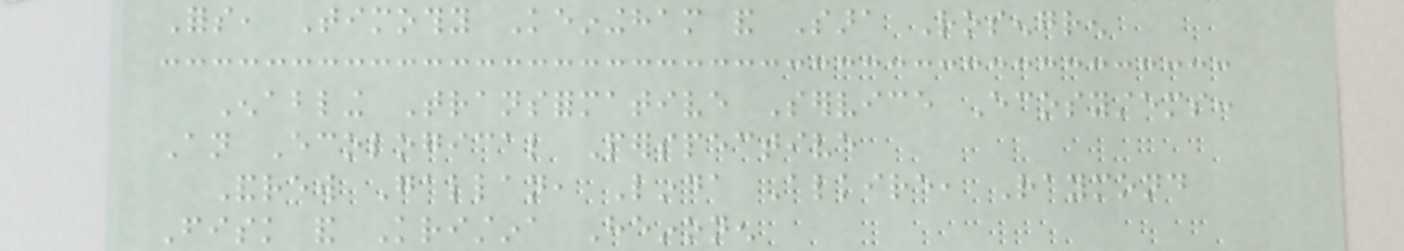Fors, Timothy Keiningham and Sara Rosengren
Enabling Transformative Service Ecosystems:
An Ecological Perspective
Andrew Gallan, Linda Alkire, Raymond
Fisk and Kristina Heinonen
